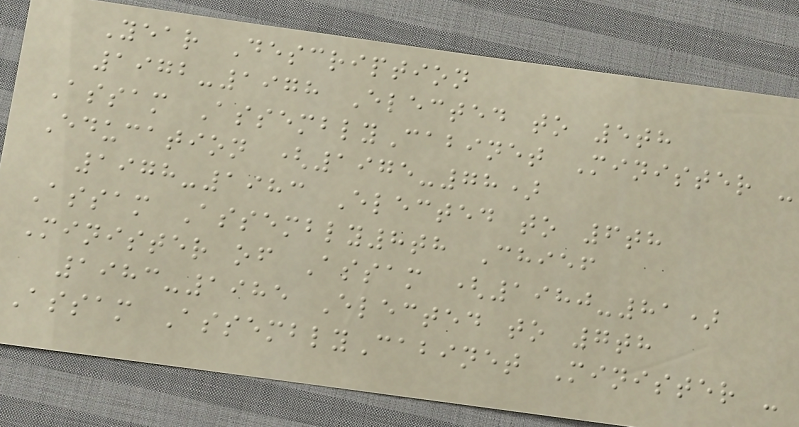Year Description
1972-1978 Elected to 5th
Assam AssemblyCabinet Minister -
Education (1975-78)
1978-1983 Elected to 6th
Assam Assembly8th Chief
Minister of Assam (1980-81)
1983-1985 Elected to 7th
Assam AssemblyCabinet Minister -
